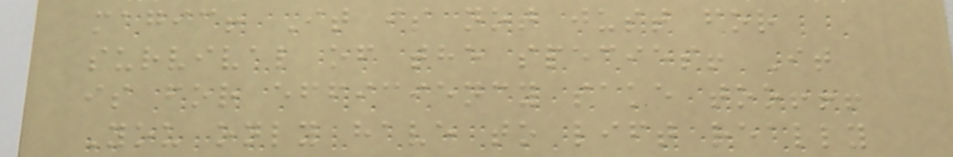magic! It is not just for
survival of the species! It
is for efficiency sake too!!!
You only have to lift really
